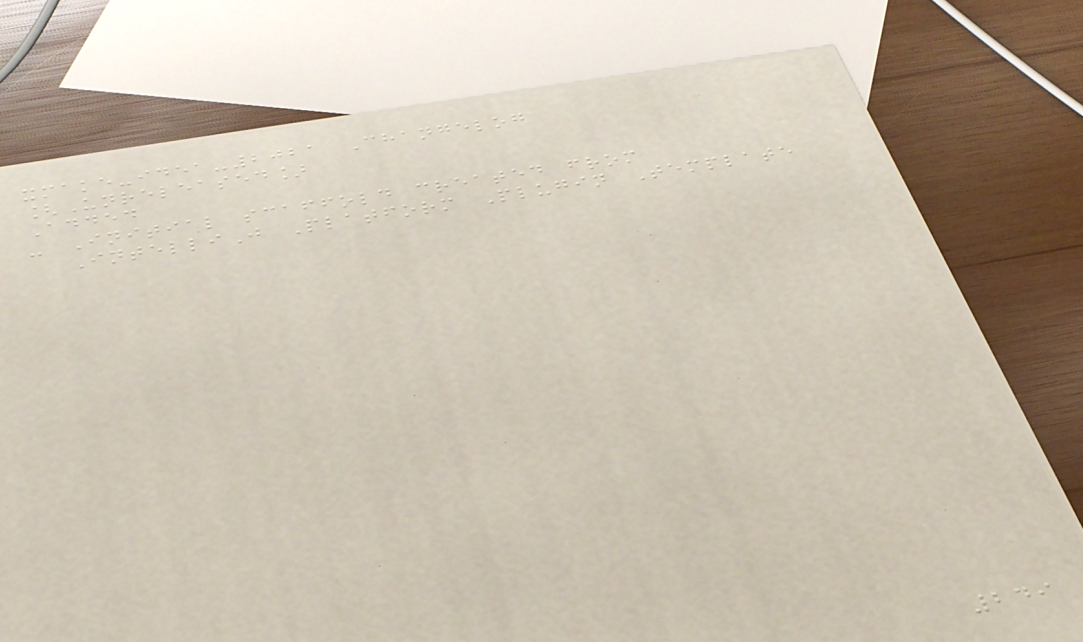xmake-idea-2021 Changelog
[Unreleased]
Added
- Initial scaffold created from
IntelliJ Platform Plugin Template
249
